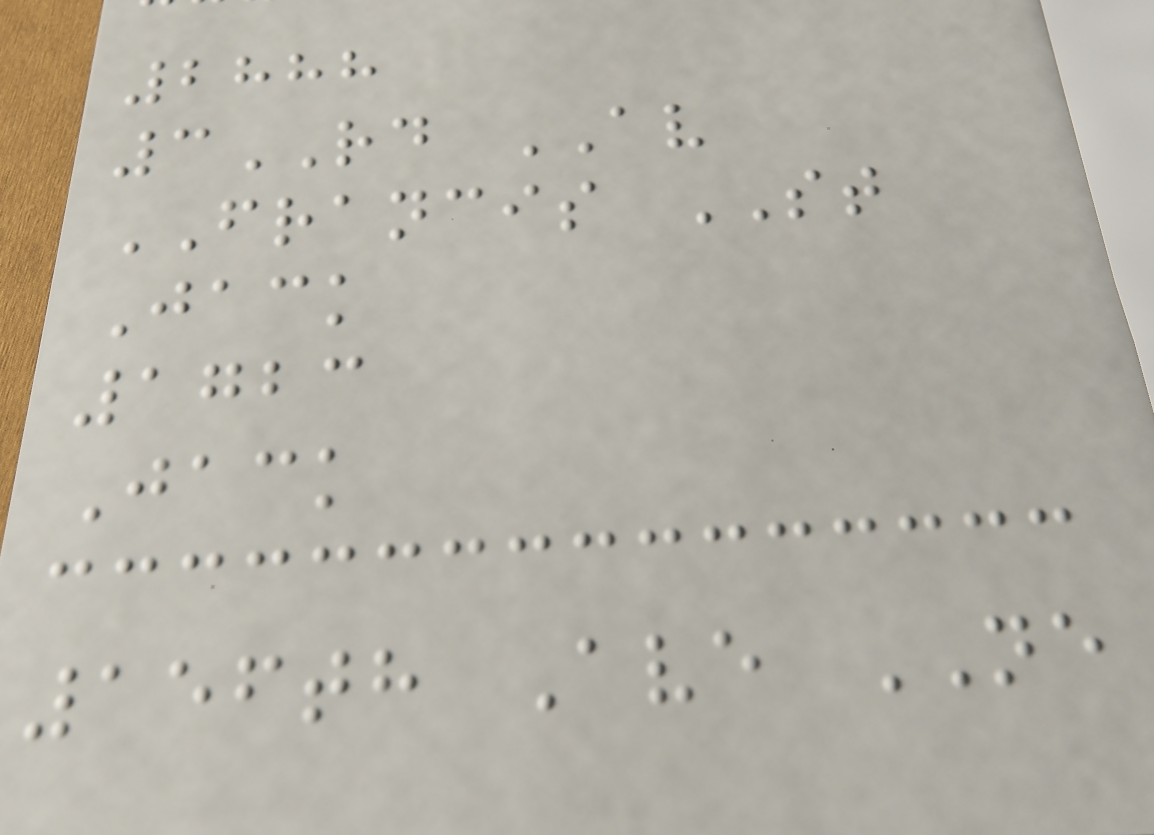2888
3RD AV
FRANCIS ST
Jack
1723
Jack
156th Ave NE
